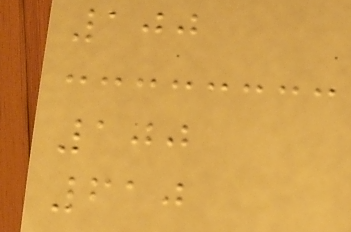100
100
610
